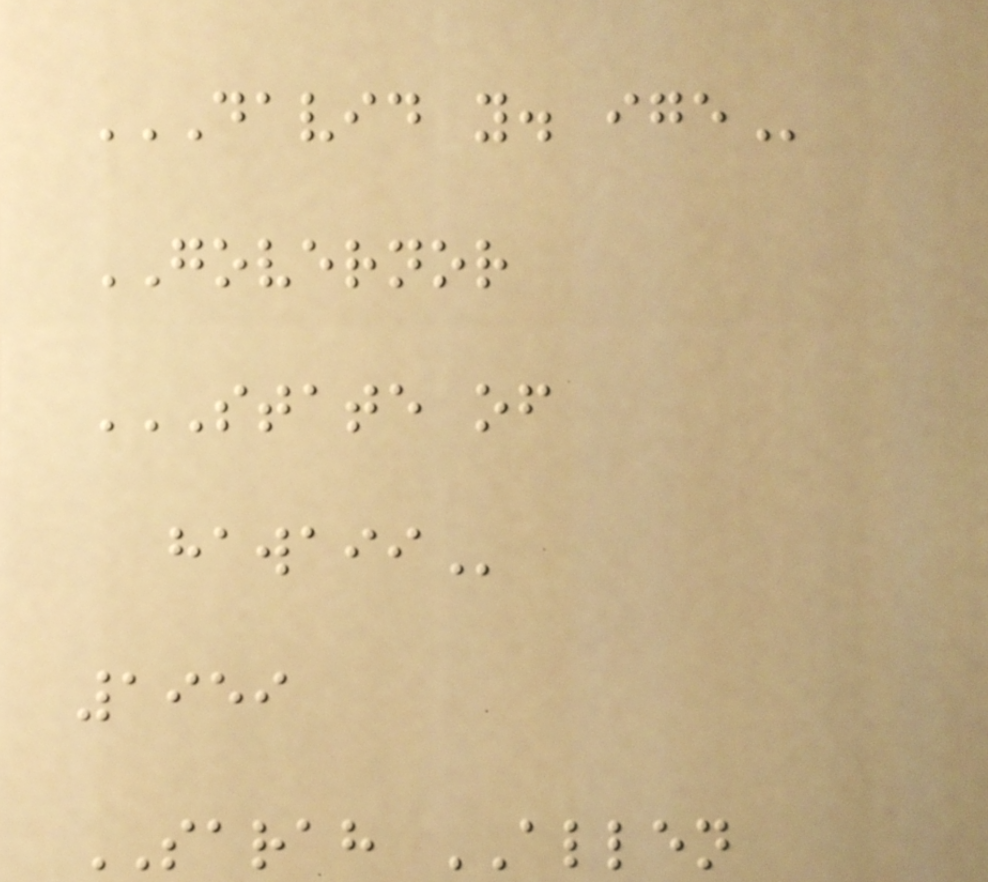DAVID Y. IGE
GOVERNOR
STATE OF
HAWAII
1959
SARAH ALLEN
